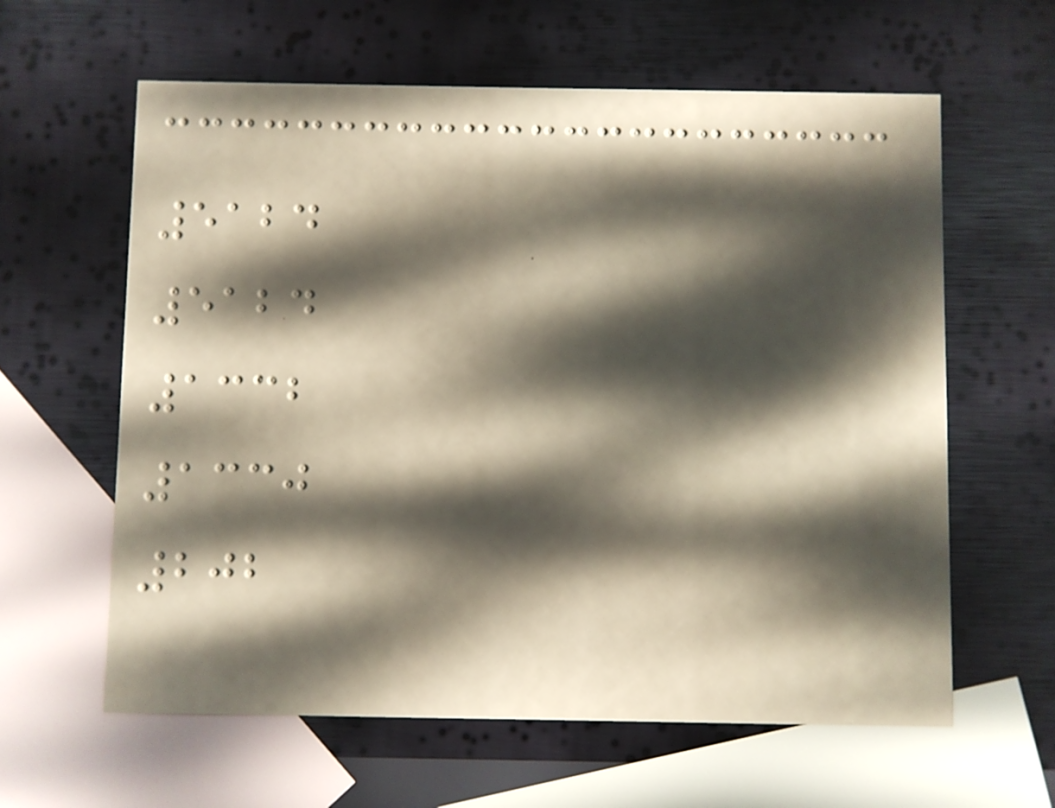5124
5124
1332
1330
202
